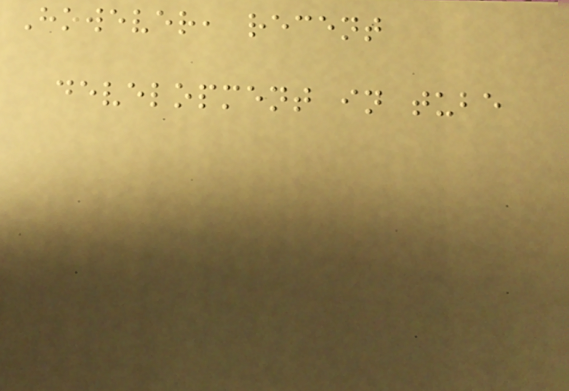However, recent
development in tube
